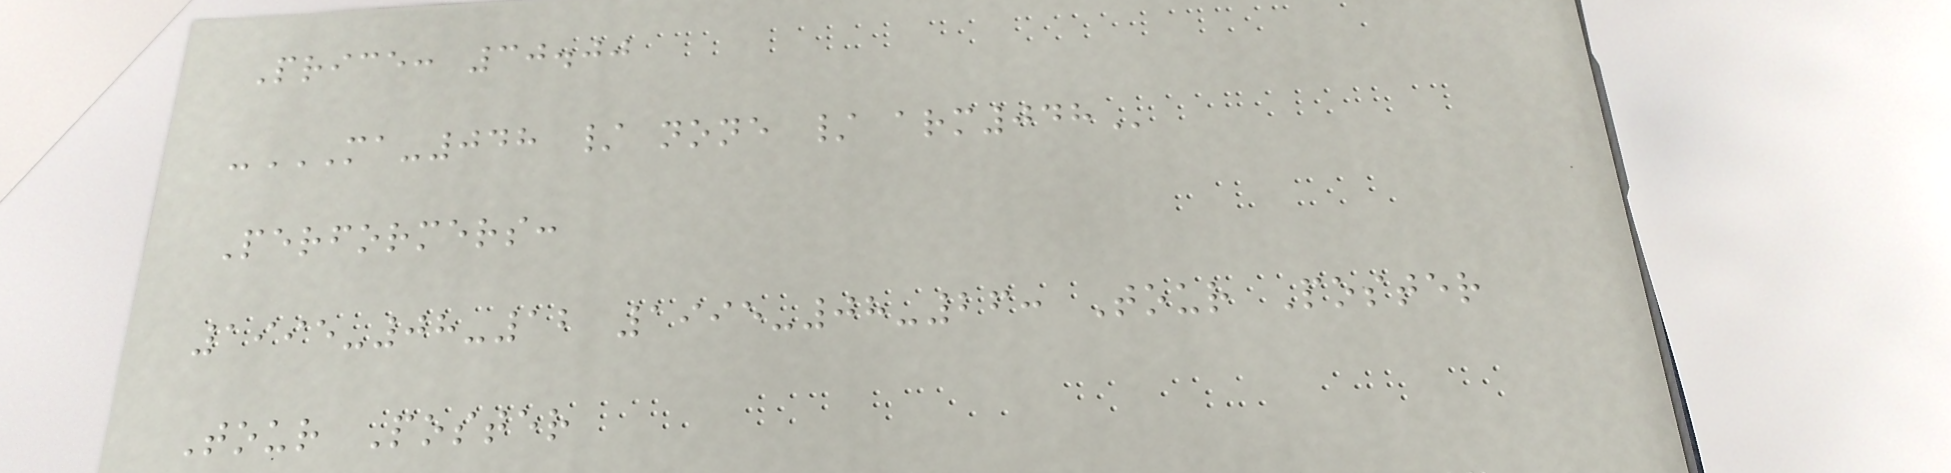Price: 30.00
-MA-048 / NONE / ARM048
Performers:
1995-08-12 1995-08-26: Tour Poster
Tour Poster
